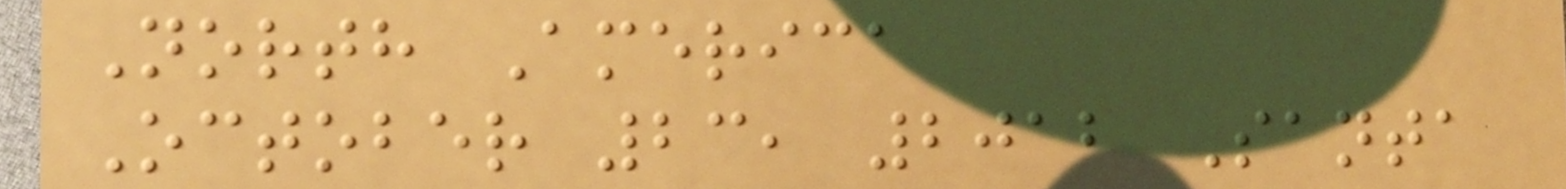North America
October 23, 2012 Santa
